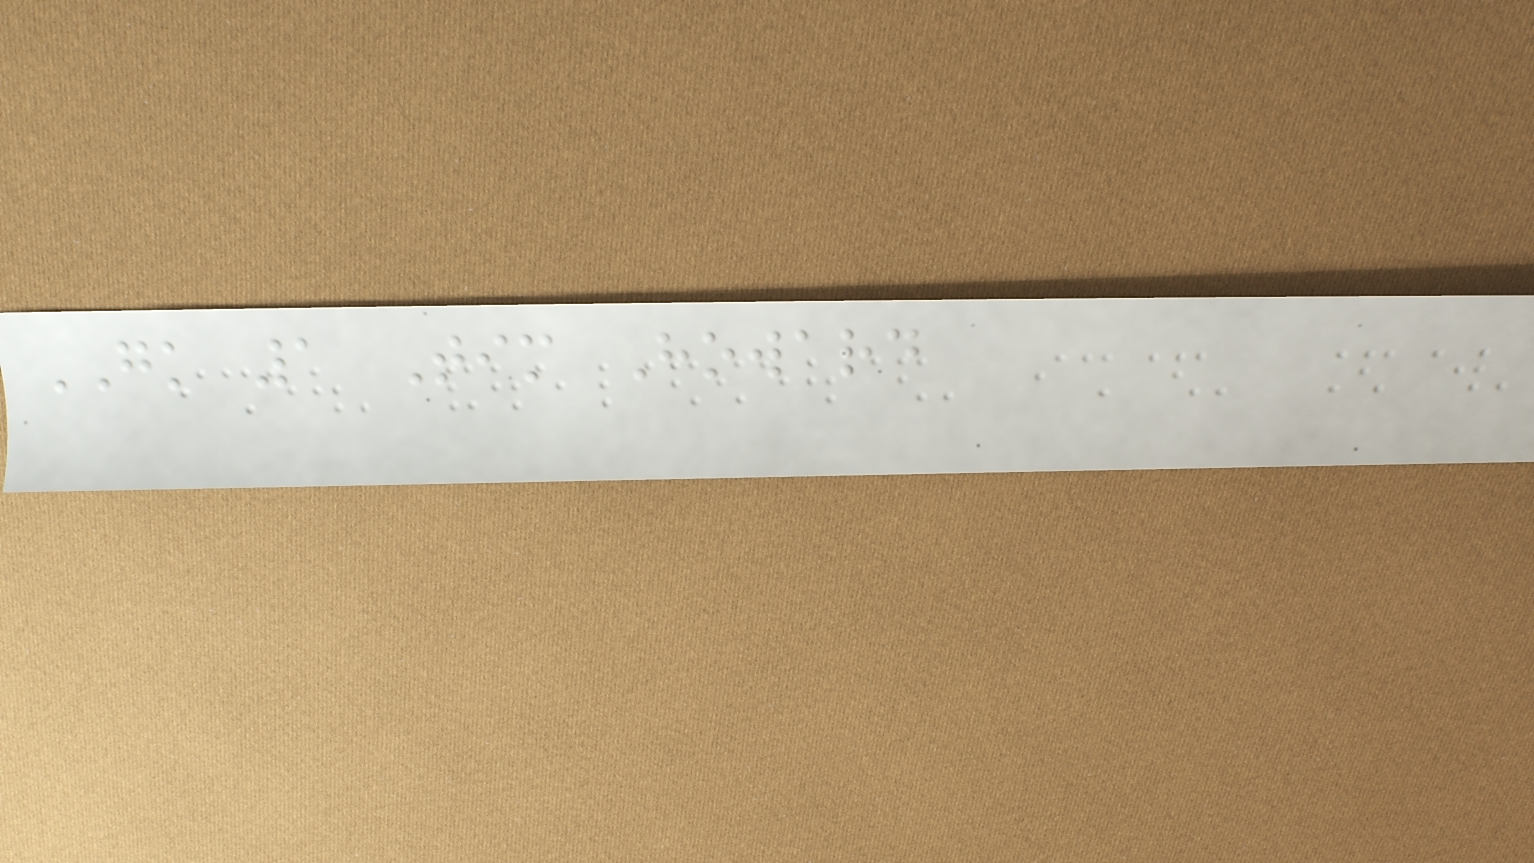GK 1 Tim Howard
